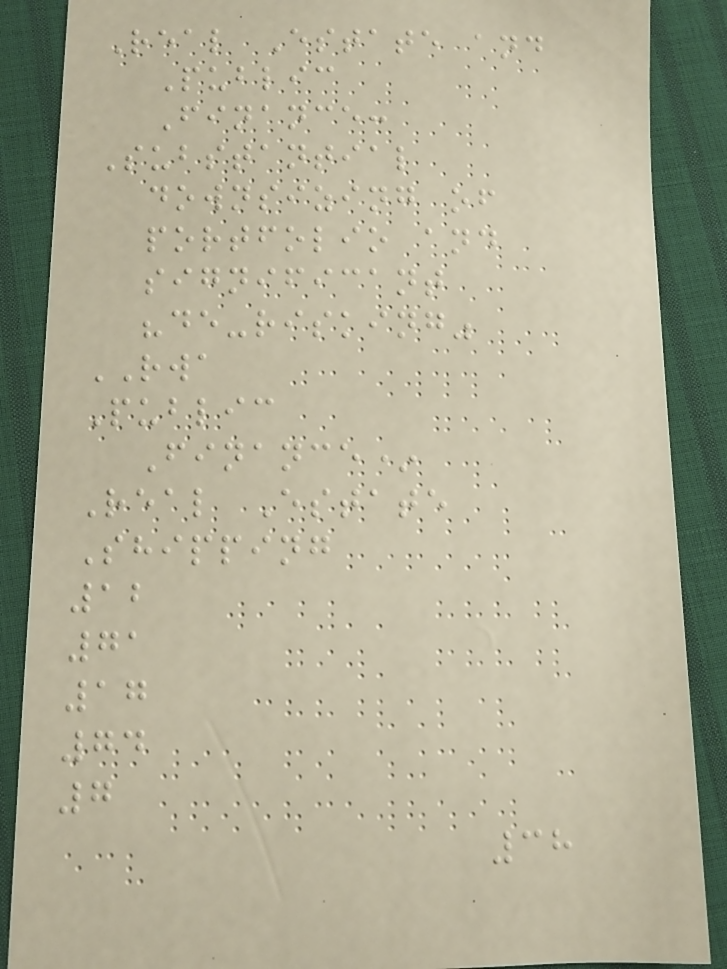Real Estate and
Public
Finance:
Substantial
downsizing of
portfolio and
significant
"de-risking"
RWA
Public
Finance*
Real Estate
Shipping
12
71
17
74
7
38
